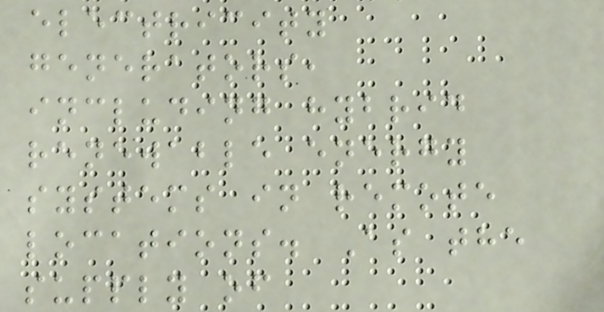electricity
generators,
including hybrid
renewable energy
systems in remote
locations. As the
supply of
